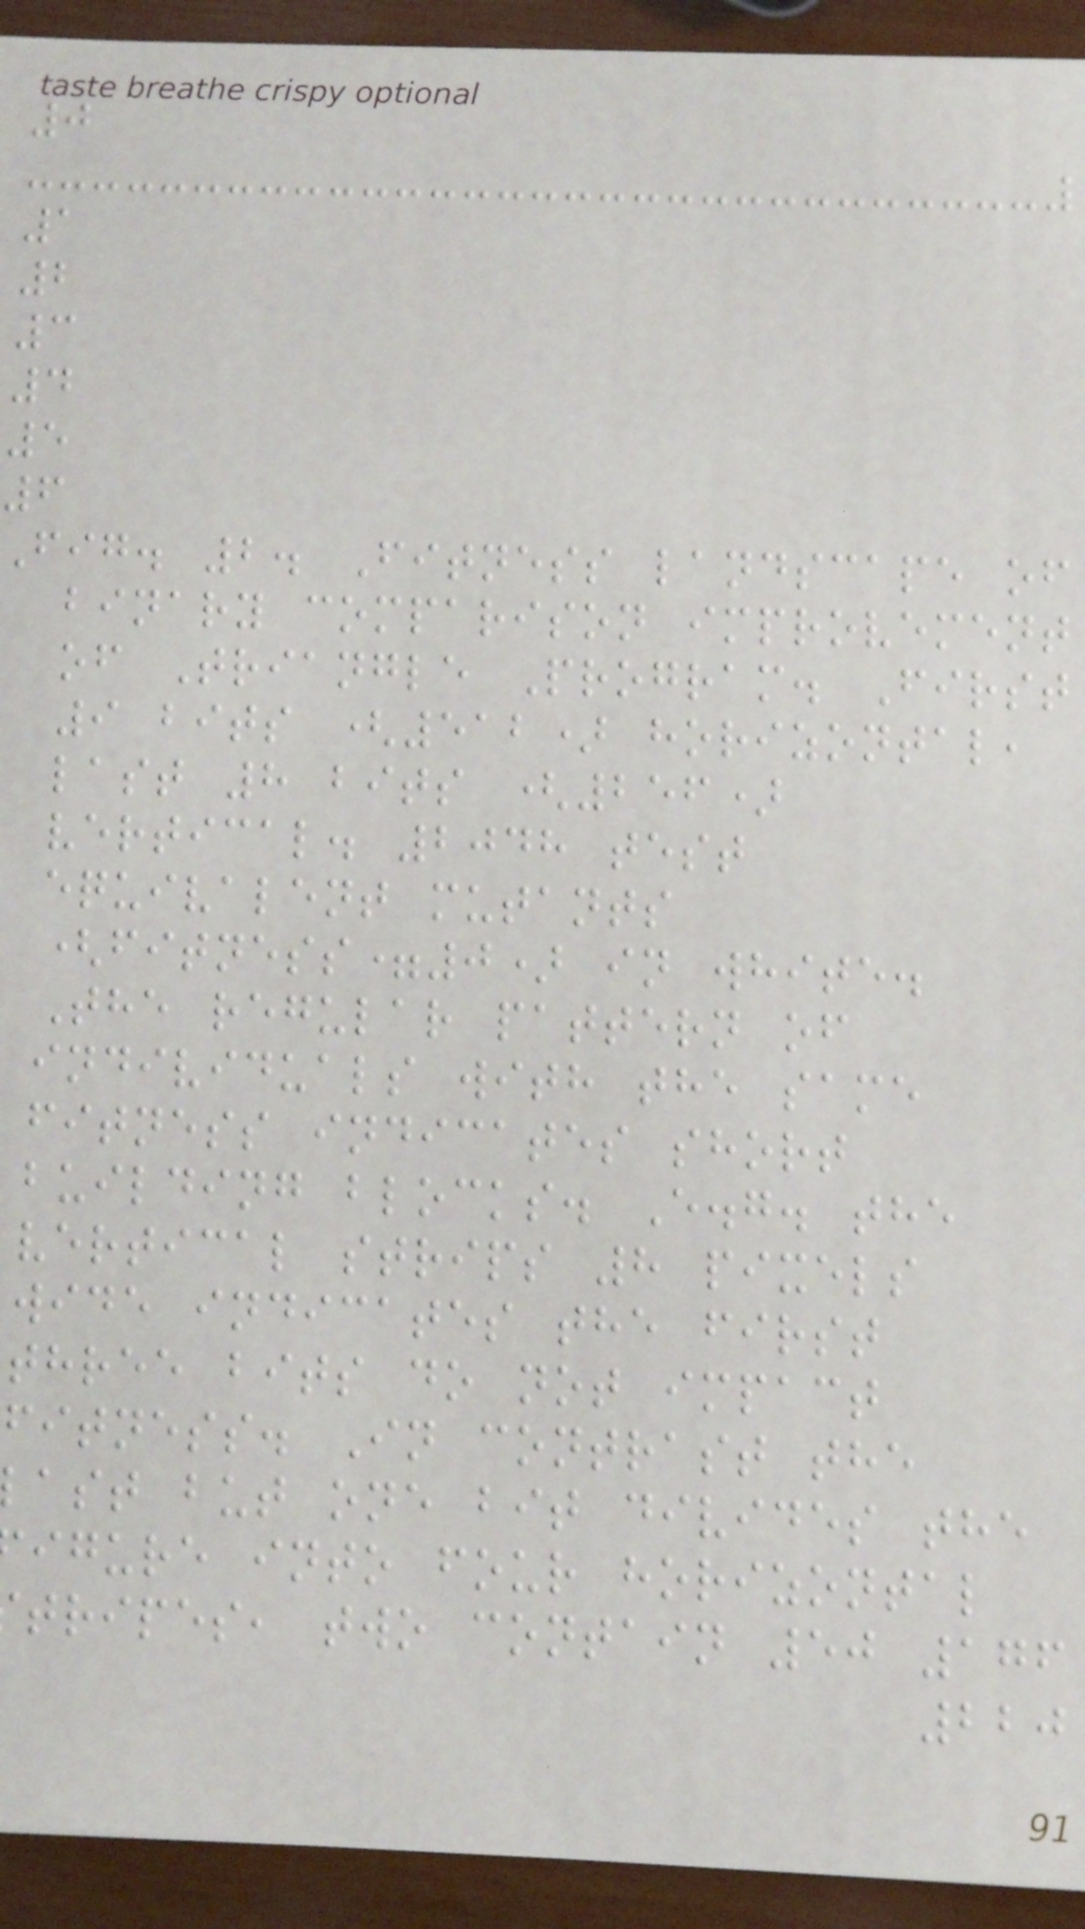0
1
2
3
4
5
6
fig. 2. Fitness landscape of
binary comparison improvement
of Triangle Program. First
9 bits (512) horizontal,
last 8 bits (256)
vertical. 2048 test
equivalent mutants
(fitness=0) in white.
The regular pattern of
individuals with the same
fitness indicates short
building blocks. E.g. the
vertical strips 8 pixels
wide indicates the first
three bits do not impact
fitness. In contrast the
ast but one bit divides the
igure into four horizontal
tripes, two contain 50 176
220
